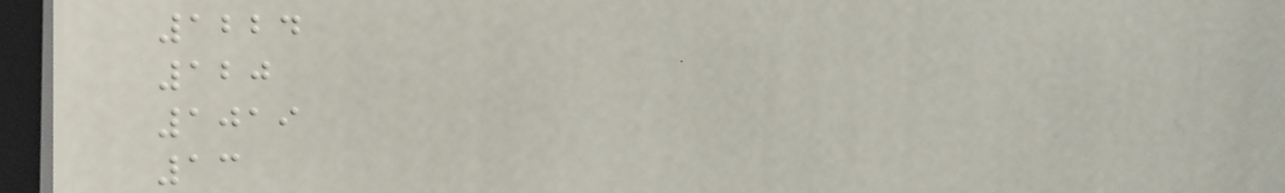1224
120
1019
13
